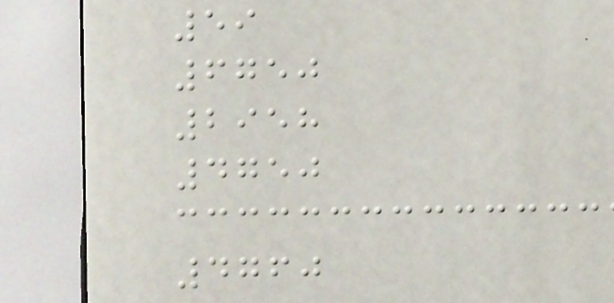59
6750
2958
4750
4760
